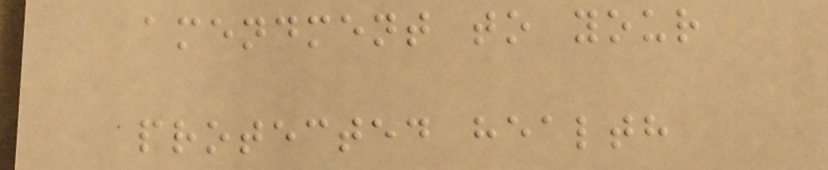amendment to your
protected health
